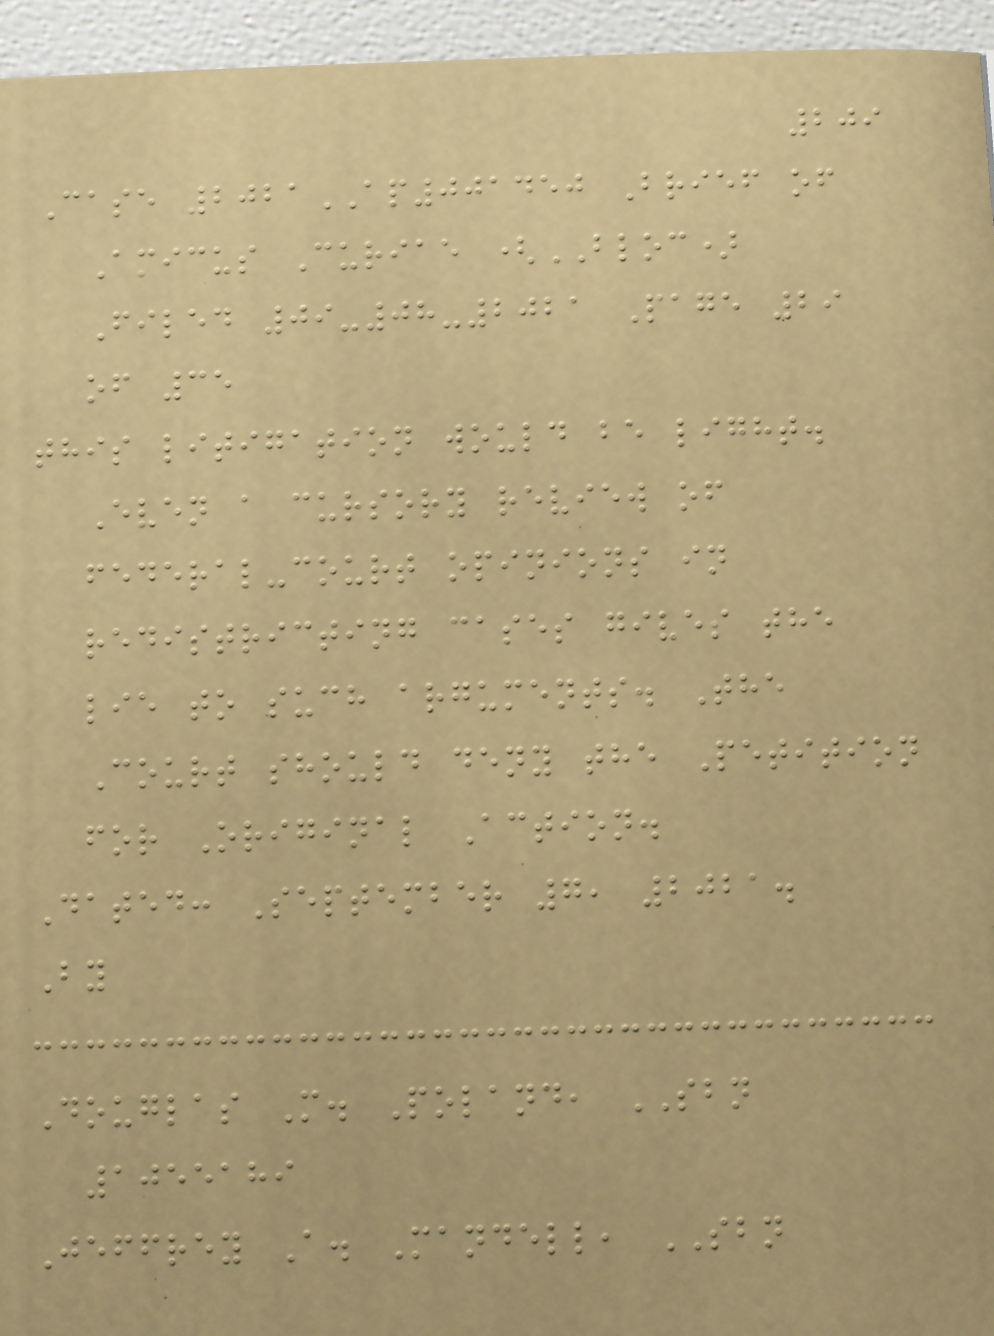209
Case 2021AP001450 Brief of
Amicus Curiae (BLOC)
Filed 09-08-2021 Page 29
of 35
this litigation would be light.
Even a cursory review of
federal-court opinions in
redistricting cases gives the
lie to such arguments. The
Court should deny the Petition
for Original Action.
Dated: September 7, 2021.
By
Douglas M. Poland, SBN
1055189
Jeffrey A. Mandell, SBN
